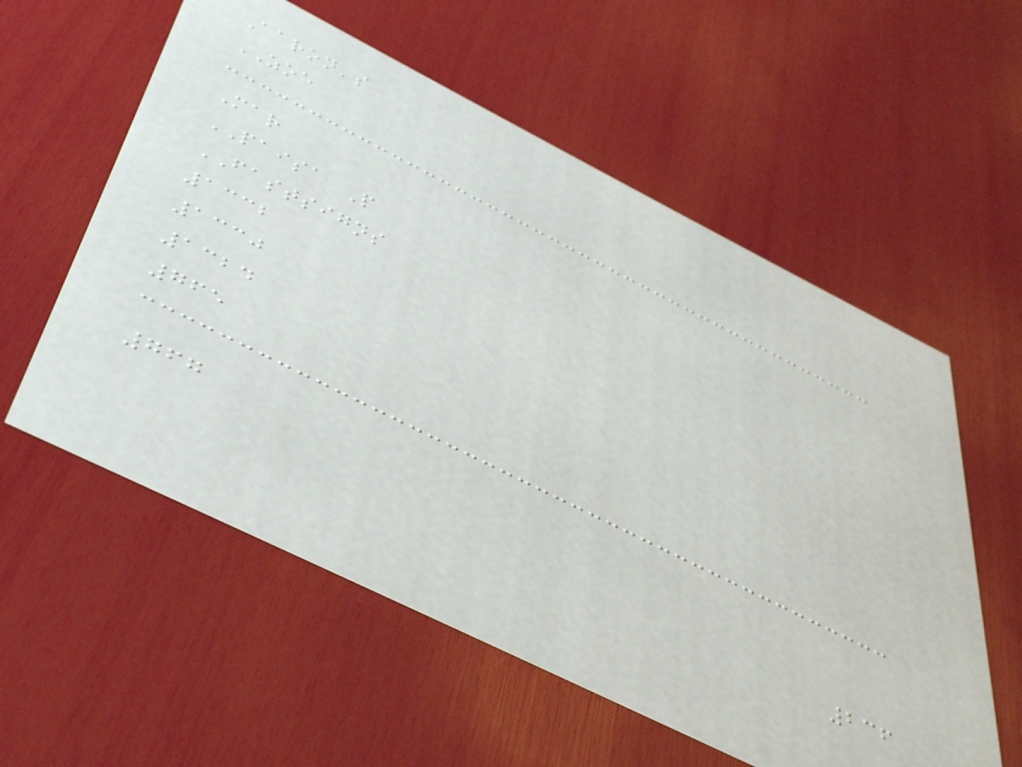Aaron's
ZOE
Mar
PAISA P
FASTSIGNS
1332
1330
1324
765
767
236
